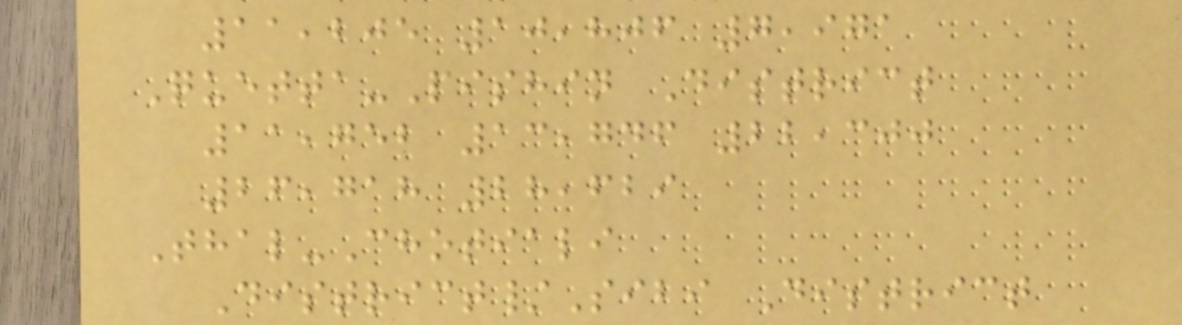11,205 10,806 7,971
Quetta-Pishin District
11,752 13,746 22,300
26,718 28,629
Thal-Chotiali
District/Sibi District
